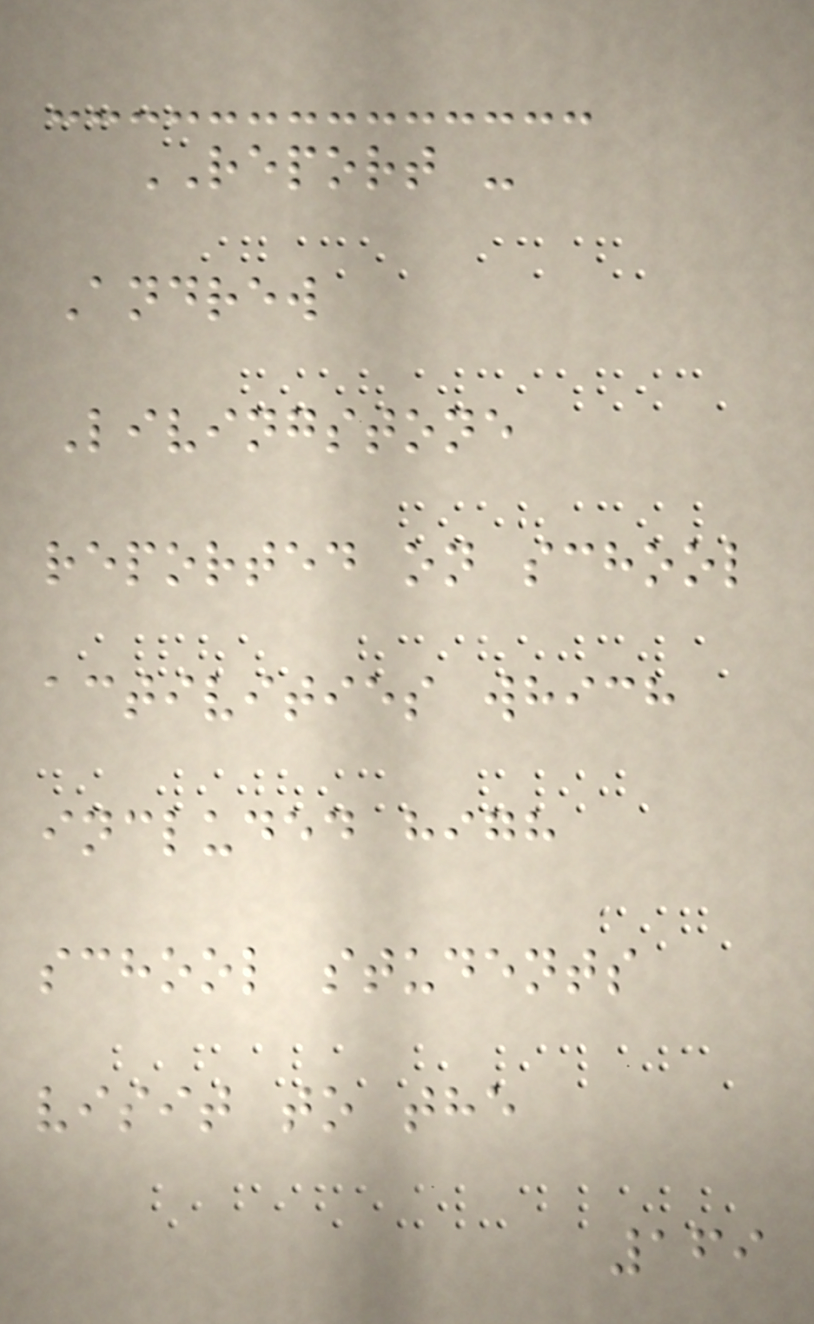REPORT -
Andrew
Livingstone
reported on school
activities which
included high
school students
visit to the
169
